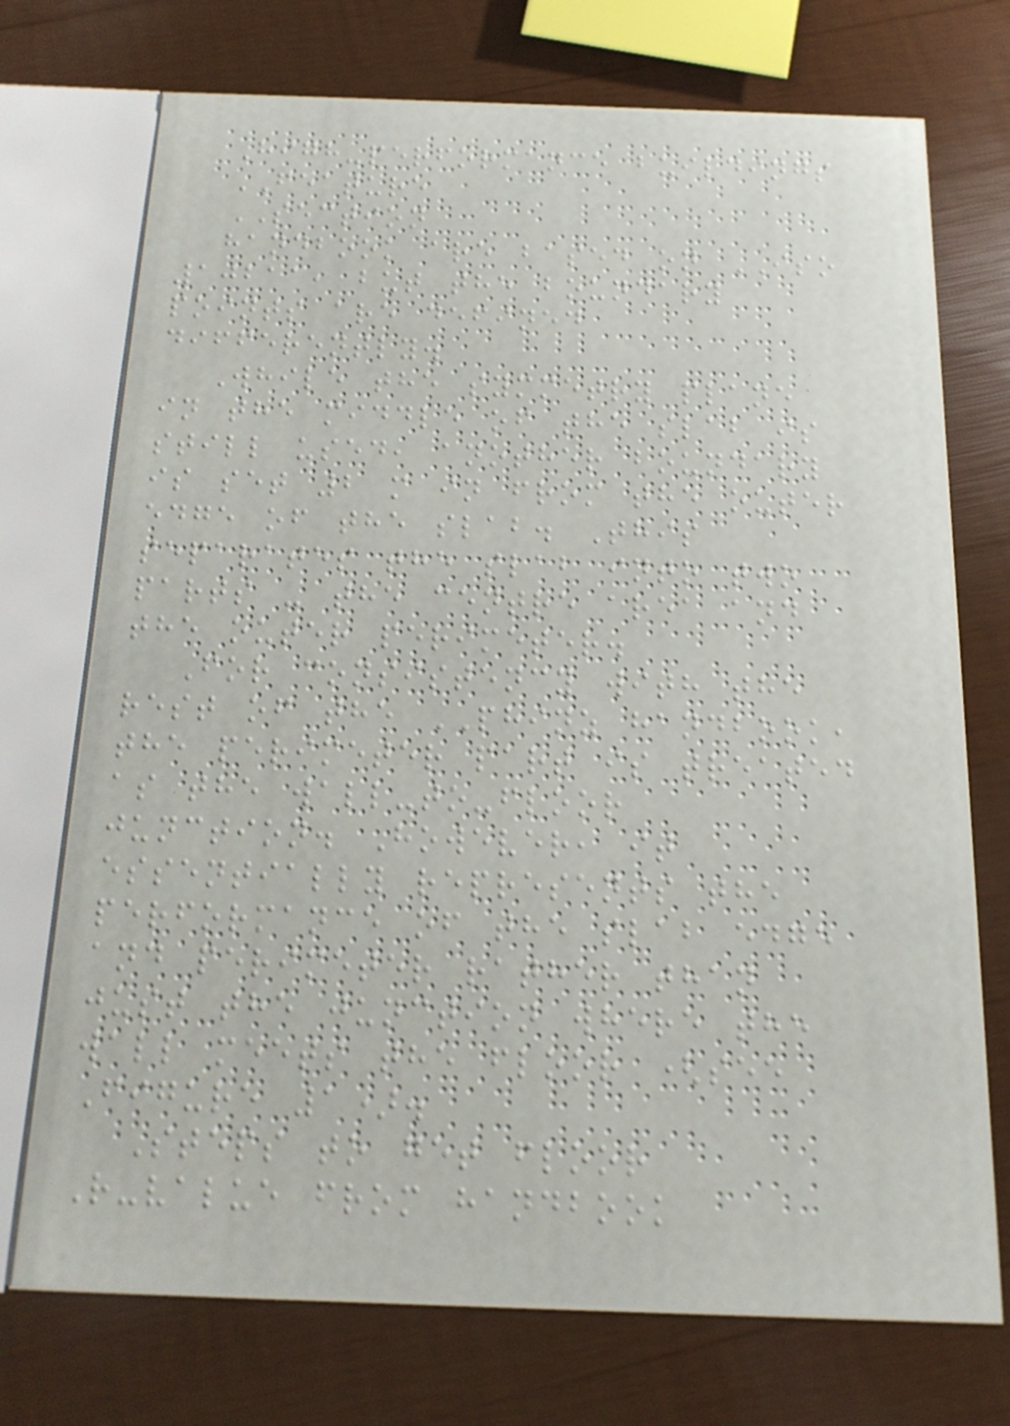High-performance buildings
FEATURE
SECTION
handbook are based on ISO
10211, but the boundary
points are defined
differently.
While the symmetry plane
in the middle of the slab is
still used, another boundary
is set 2 m in from the outer
edge of the slab. This
separates the slab into two
parts - the centre area and
the outer perimeter.
For consistency with the
rest of the PHINZ handbook,
the perimeter part is treated
as the wall-to-floor
junction. However, it
essentially represents the
performance of the slab edge
and perimeter rather than
just the junction where the
wall meets the floor (see
Figure 1).
Steps to get floor
R-value from handbook
